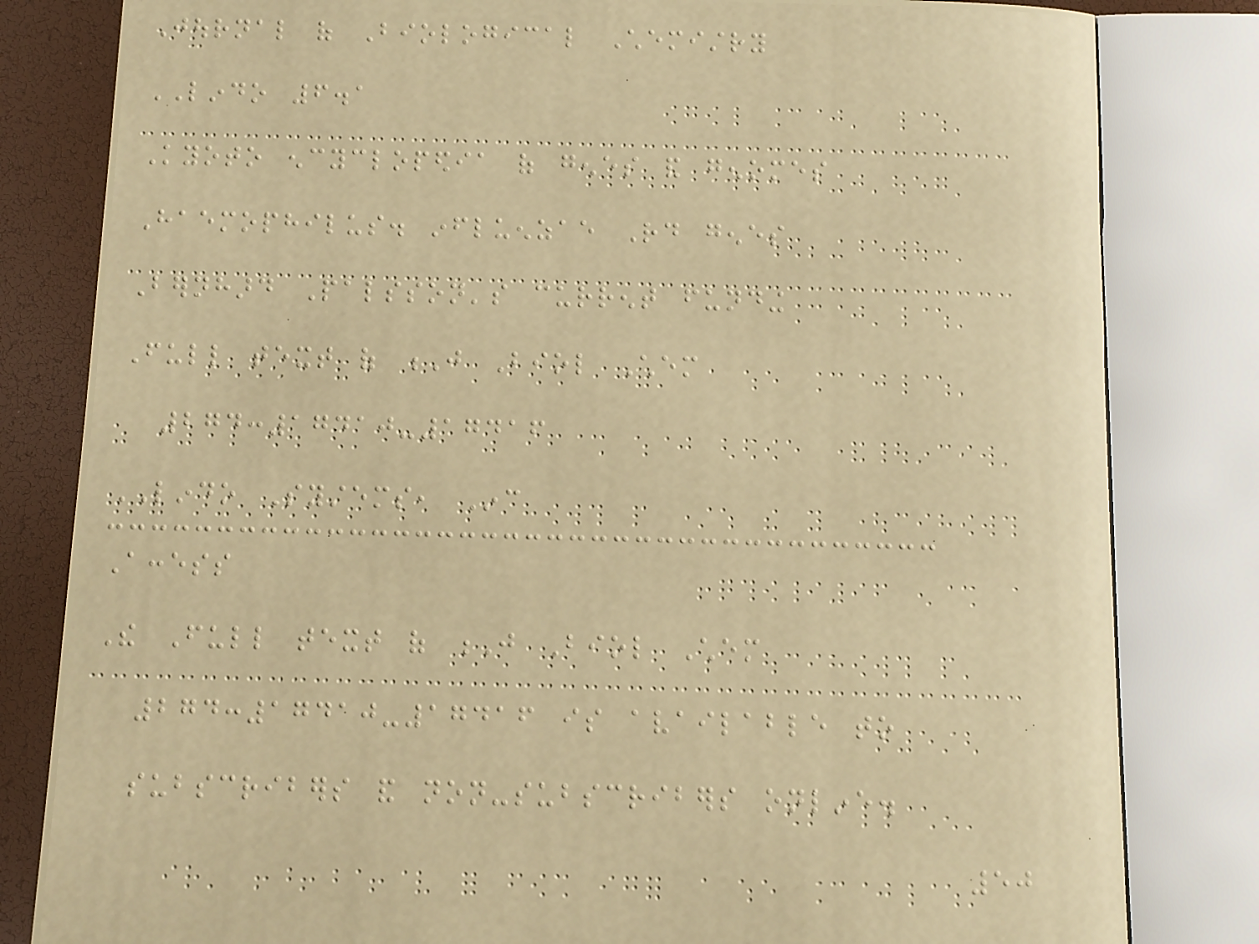Journal of Biological Chemistry
LINDO 6.1
Kyoto encyclopedia of genes and genomes
Haemophilus. influenzae Rd genes
Bernhard Palsson's current funding
Full text of J Biol Chem
274:17410-17416
LINDO Systems, Inc
Access
The Full text of J Biol Chem
274:17410-17416 is available to
subscribers and non-subscribers online.
50
